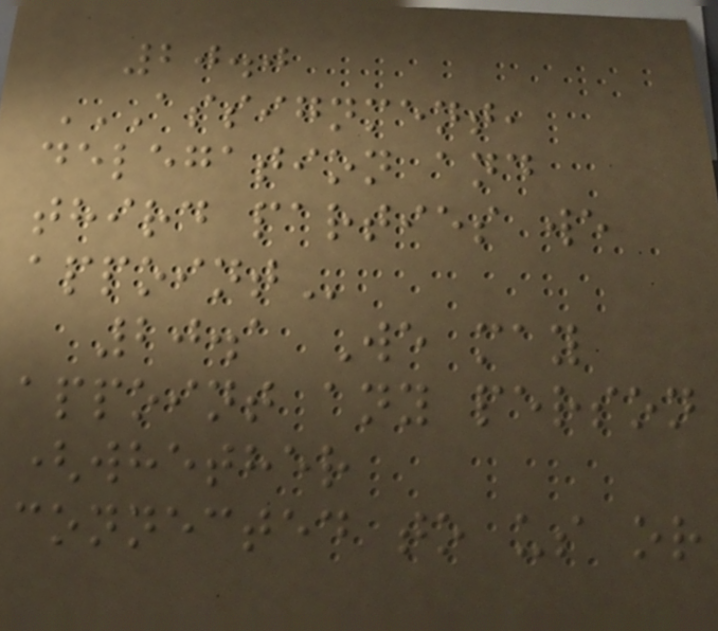20.0
ASSIGNMENT,
DELEGATION AND
THIRD PARTIES WE
APPOINT
20.1 We may
appoint any person
(whether
connected to us or
